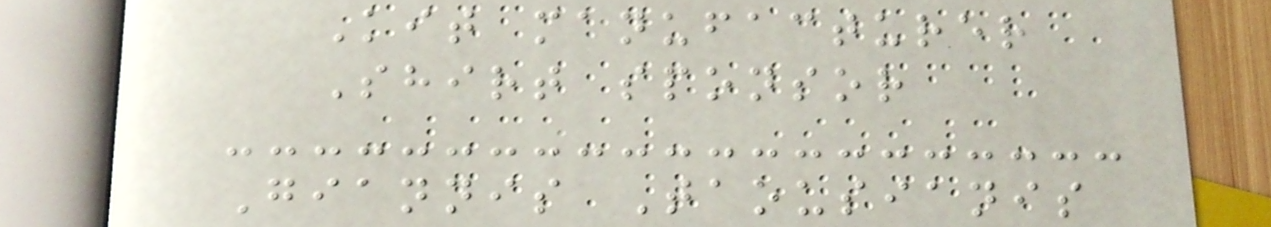Kit manufacturer
Shirt sponsor
Giannis Taousianis
